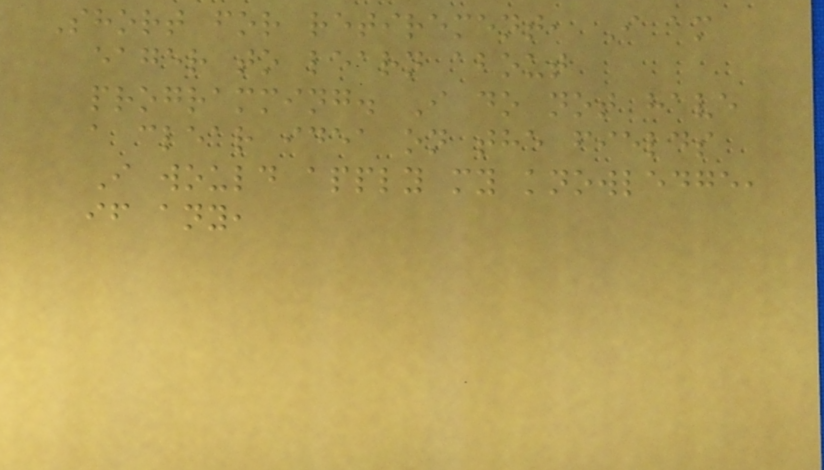Short for retirement, I am
eager to learn about
programming. I do not have
a clear idea on the fields
I would apply my knowledge,
if any,
